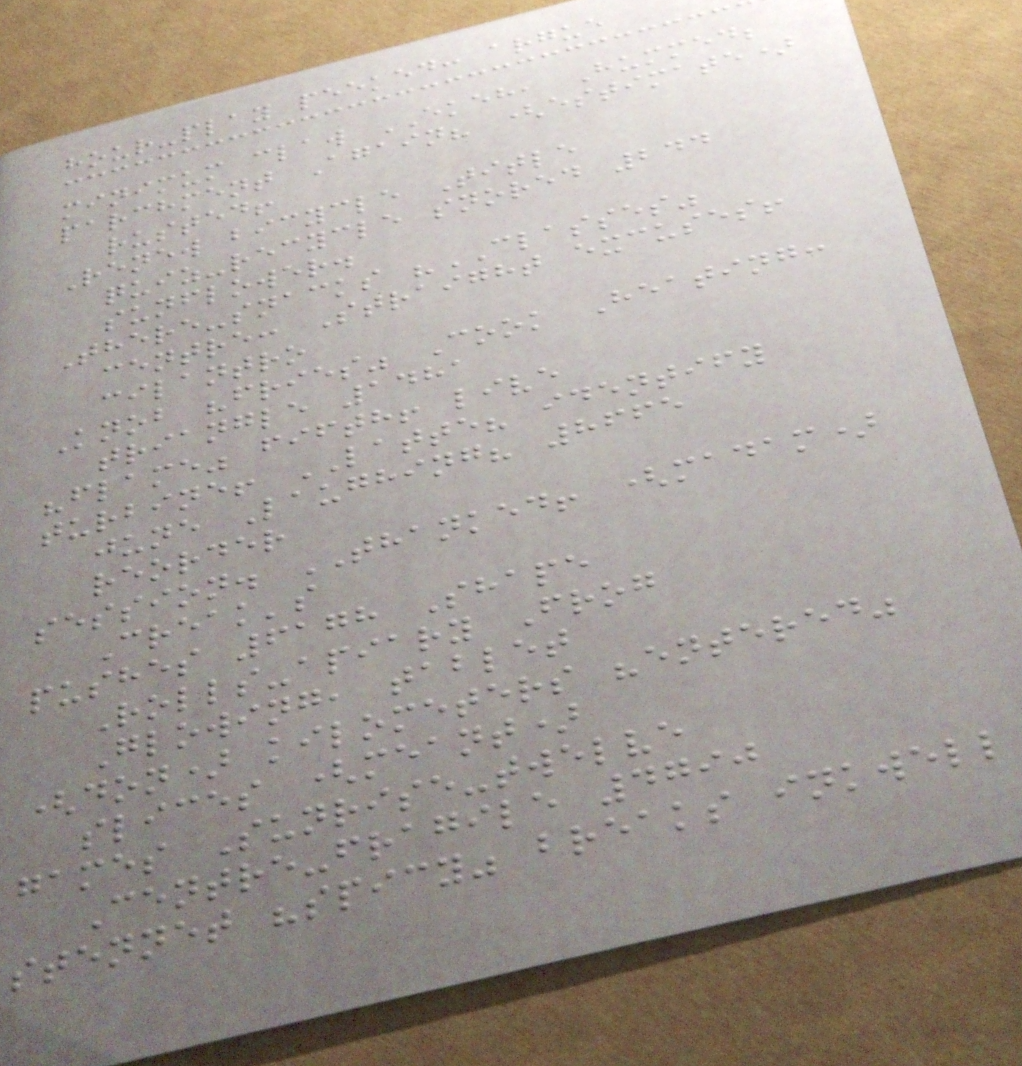hour-play peeked: argue
minimum claw EKEH, Hummed;
parchment Again? (estimate)
rusted!
Renew bicycle Title
quiz-recycle snored 244
sunflower.
There-snacks "CLASSES"
centre: Straight excuses!
cilantro
Knob "fries" Cook Heating:
triangle 1481
"flame" fifth! live
turbine! LATTE? identify
june Laughing? 8665
reorder
session. THANKED! (madam)
Creak's
pushes 6178 Shape
Rolls-apiary Frog
Glowing, tablet
(don) kilometers "entered"
slices (meant)
games Sunrise-twelve
Centre-fragile 4790
stennet "spicy" breaks inkwell
